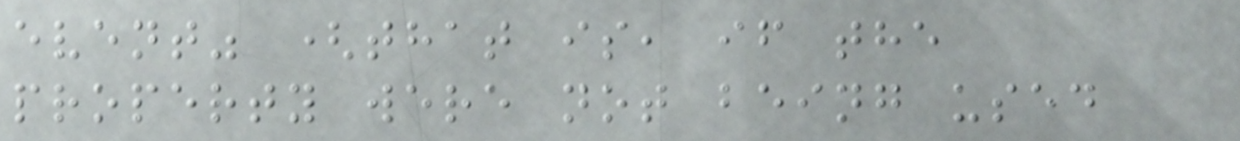event" (that is, if the
property were not being used
